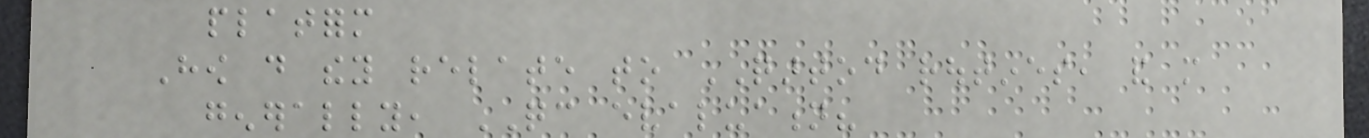platform
How do they relate to QARTOD routines, and more
generally, QC evaluation?
